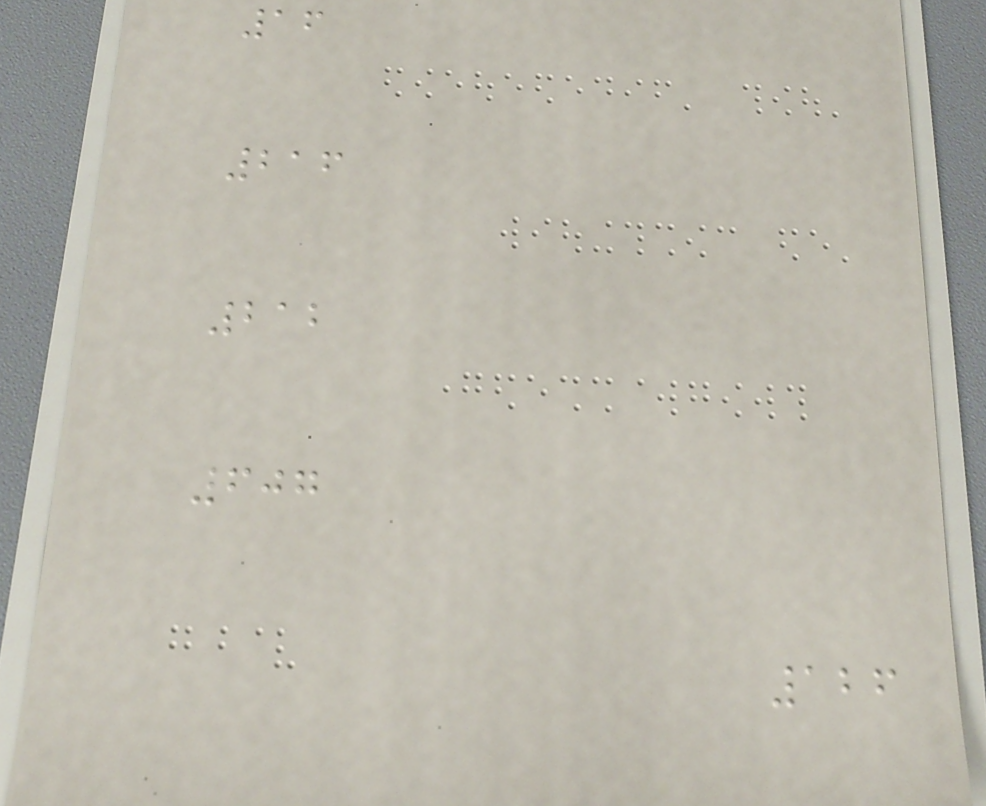16
216
212
607
126
